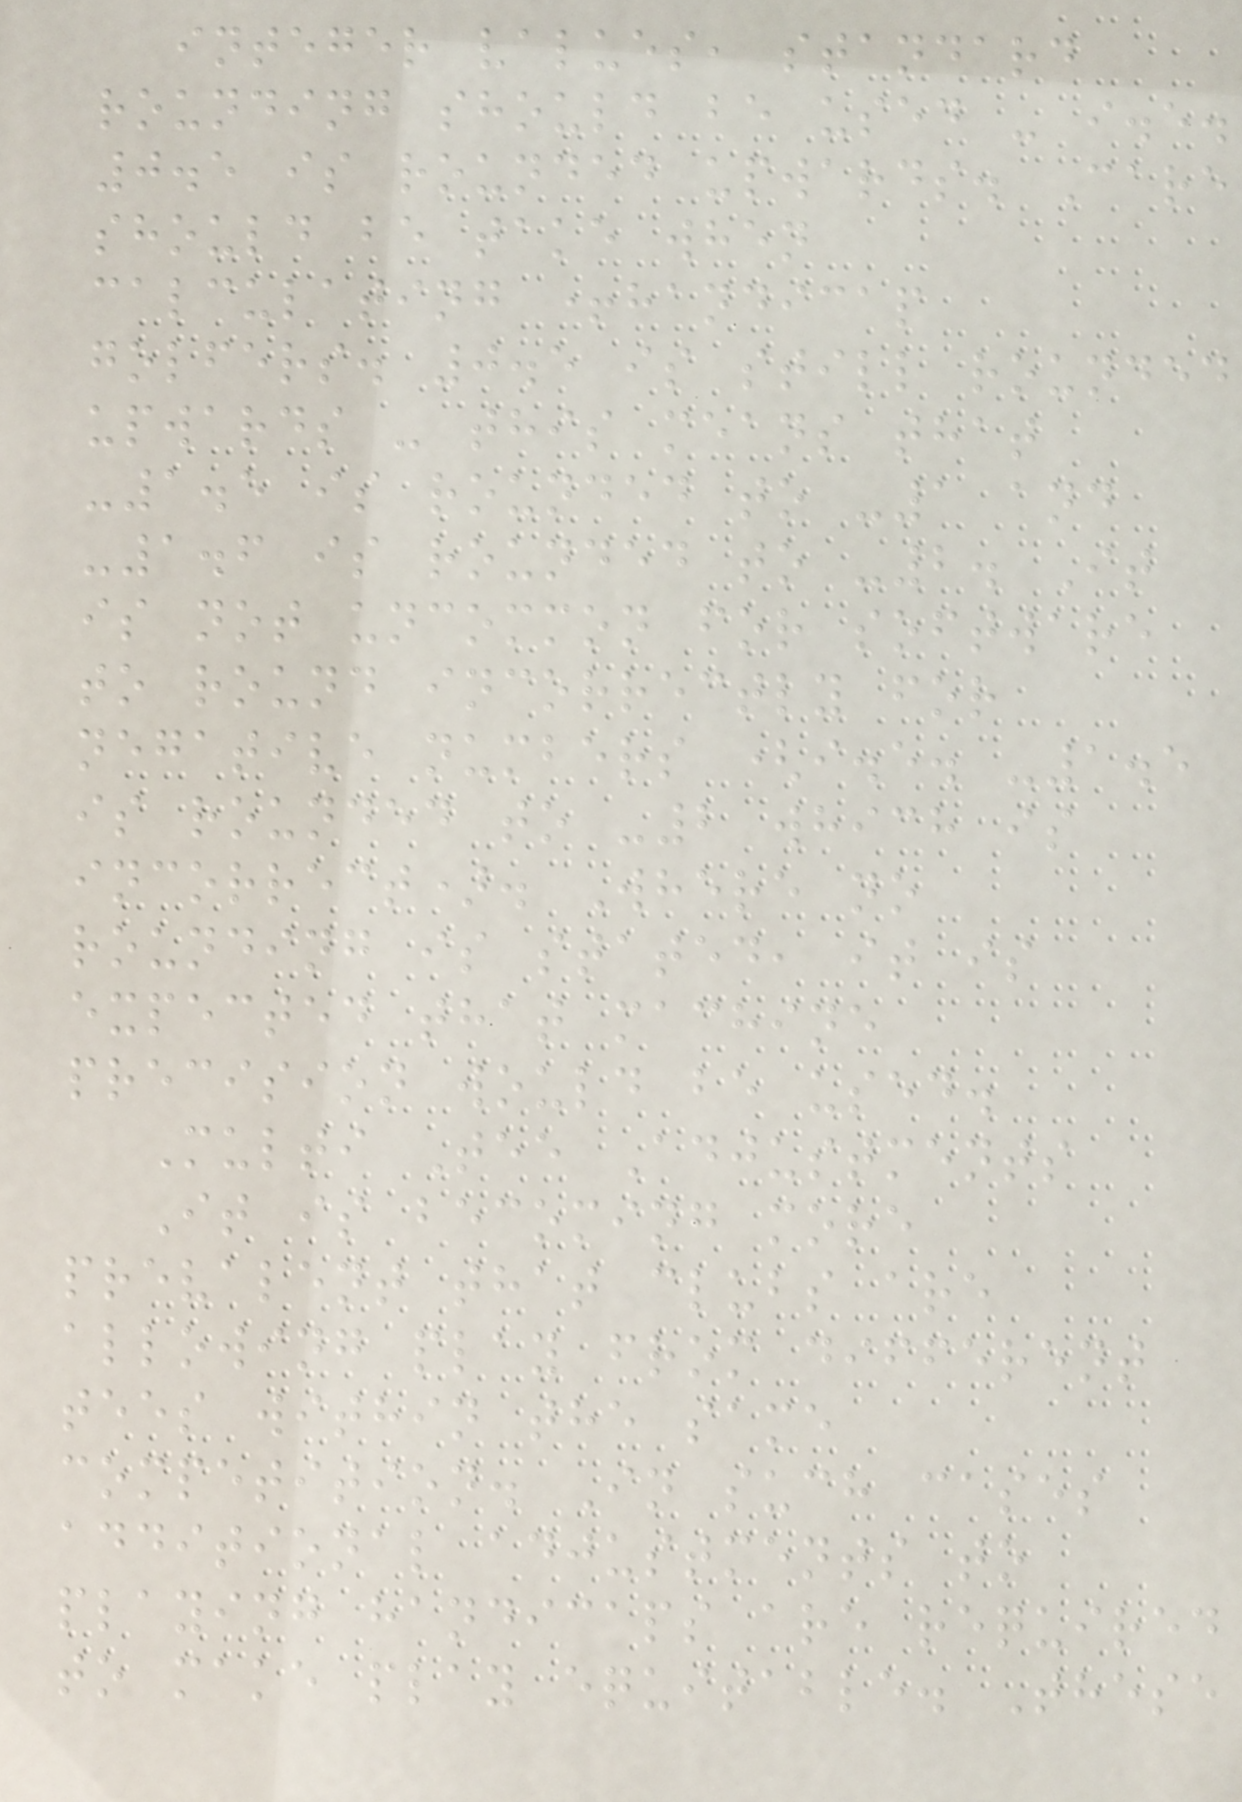integer values, standard
rounding should be used - i.e.
0.5 is rounded upwards. Care
should be take when
calculating +handicap
golfers. 0.5 is still rounded
upwards - this means that
-1.5 is rounded to -1 and
-1.6 is rounded to -2. It
is not uncommon for software
to round incorrectly for
negative numbers (i.e. -1.5
is rounded to -2 which is
incorrect). Where no
rounding is stated, it is
expected that machine
precision would be used.
Multi Tee Adjustments
It is becoming more
prevalent that clubs are
allowing play from different
tees within the same
competition. In such cases
additional adjustments to
playing handicaps are required
to make play equitable. These
